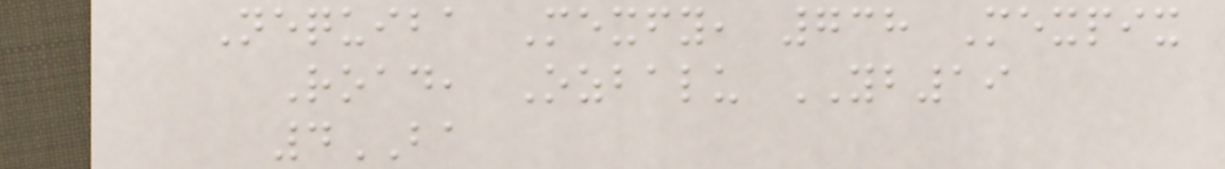Nequiba Mexfy, 738 Mexpix
Road, Ozbalu YB19
4BA
